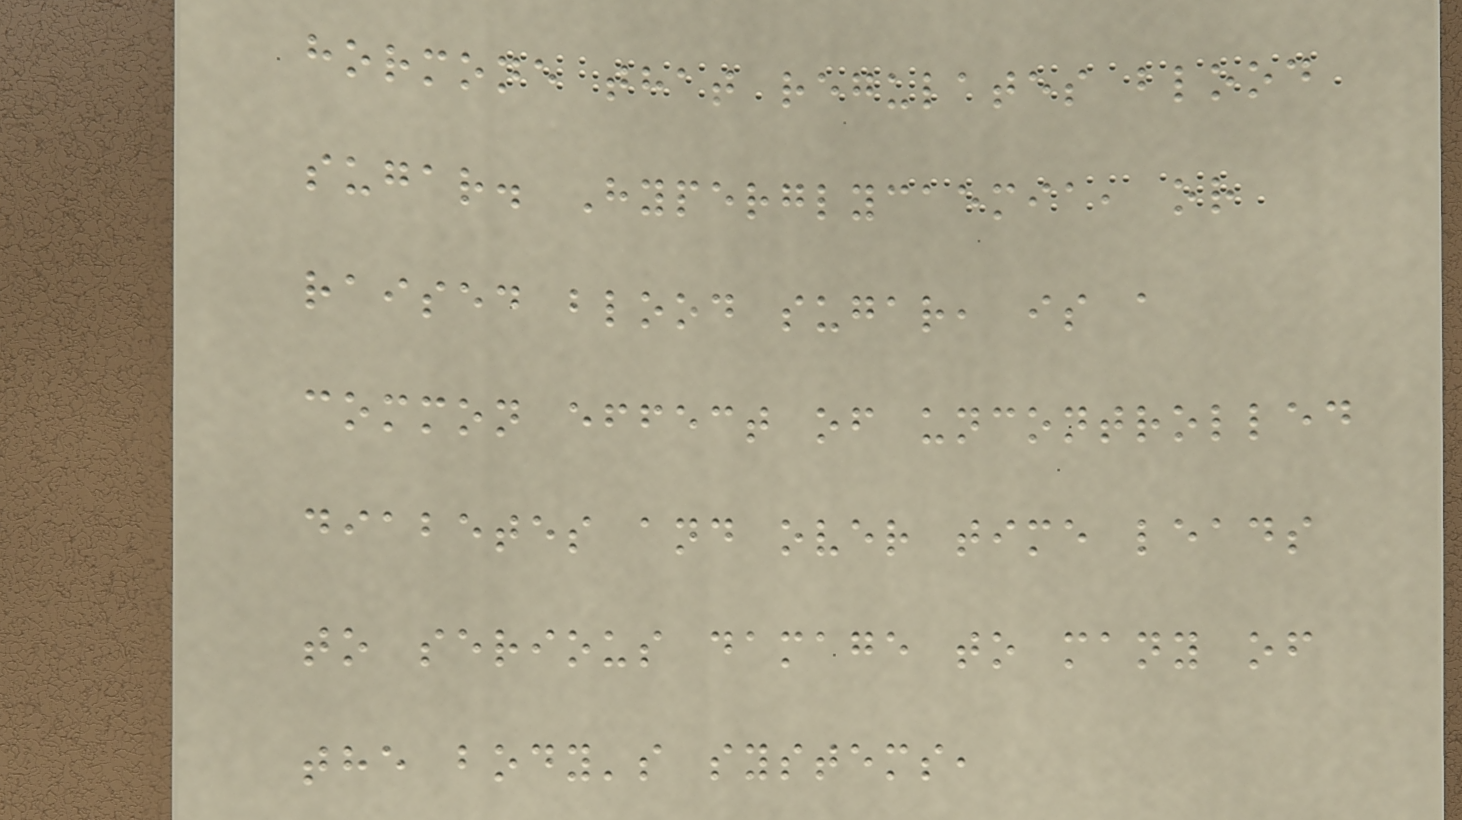hormone that regulates blood
sugar. Hyperglycaemia, or
raised blood sugar, is a
common effect of uncontrolled
diabetes and over time leads
to serious damage to many of
the body's systems,
